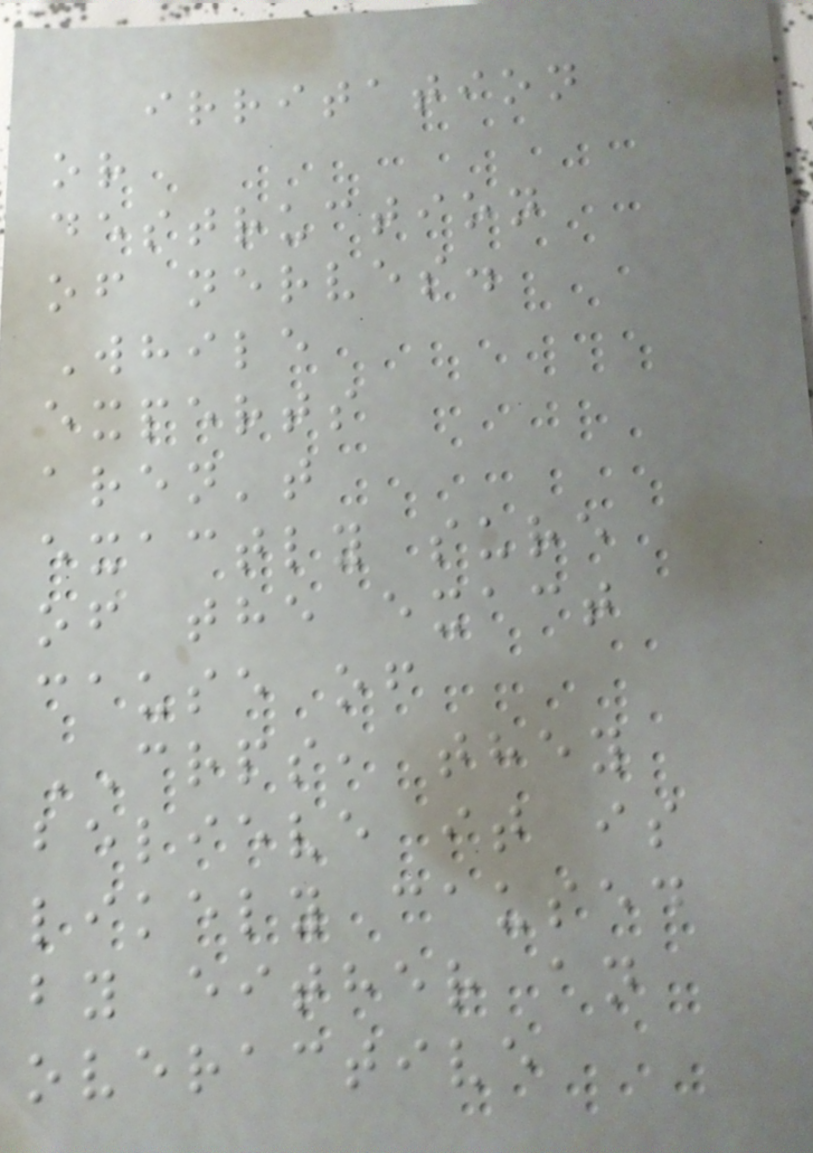irritation
or
destruction
of nerves.
While
experts
aren't
exactly sure
of the exact
cause of
CRPS, they
believe it is
likely caused
by either an
overactive
